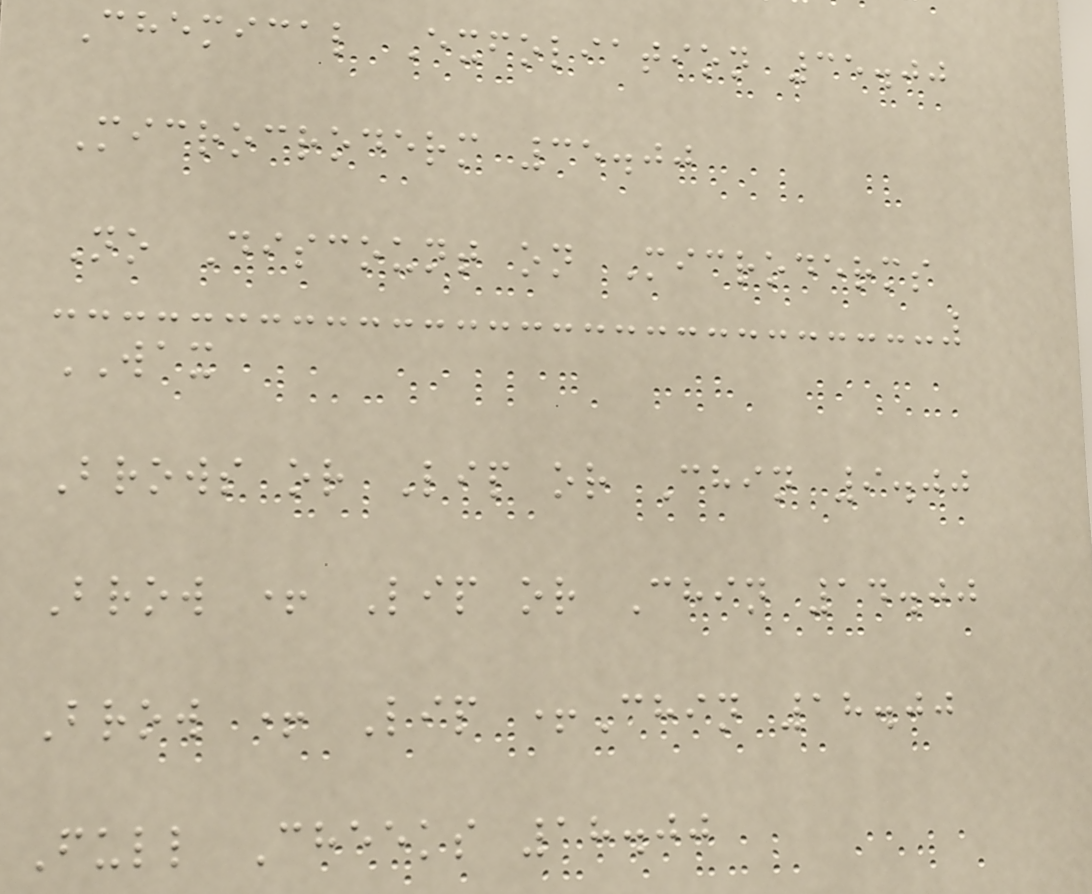Chemical Exfoliation 35.00
Microcroderm 35.00
No Discount on Microderms
WAX
Brows or Lip or Chin 9.00
Brow + Lip or Chin 14.00
Brow + Lip +Chin 18.00
Full Cheeks 18.00
